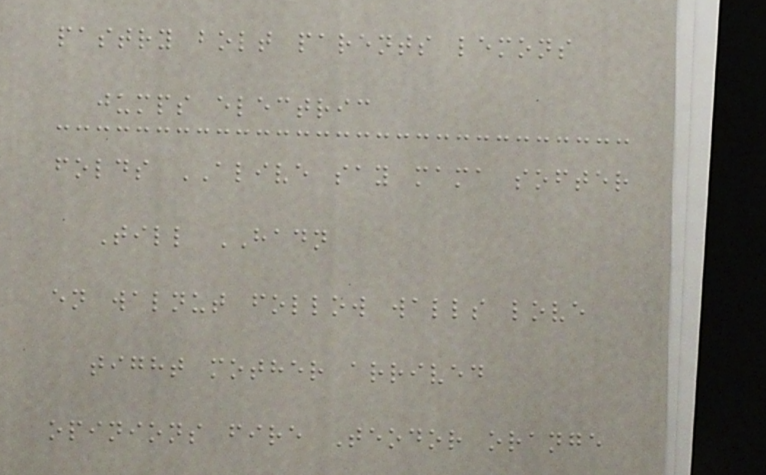pastry bolt parents lemons
jumps electric
folds ALIVE say mama softer
Till HADN
en walnut follow walls love
tight mother arrived
opinions fire Teodor orange
